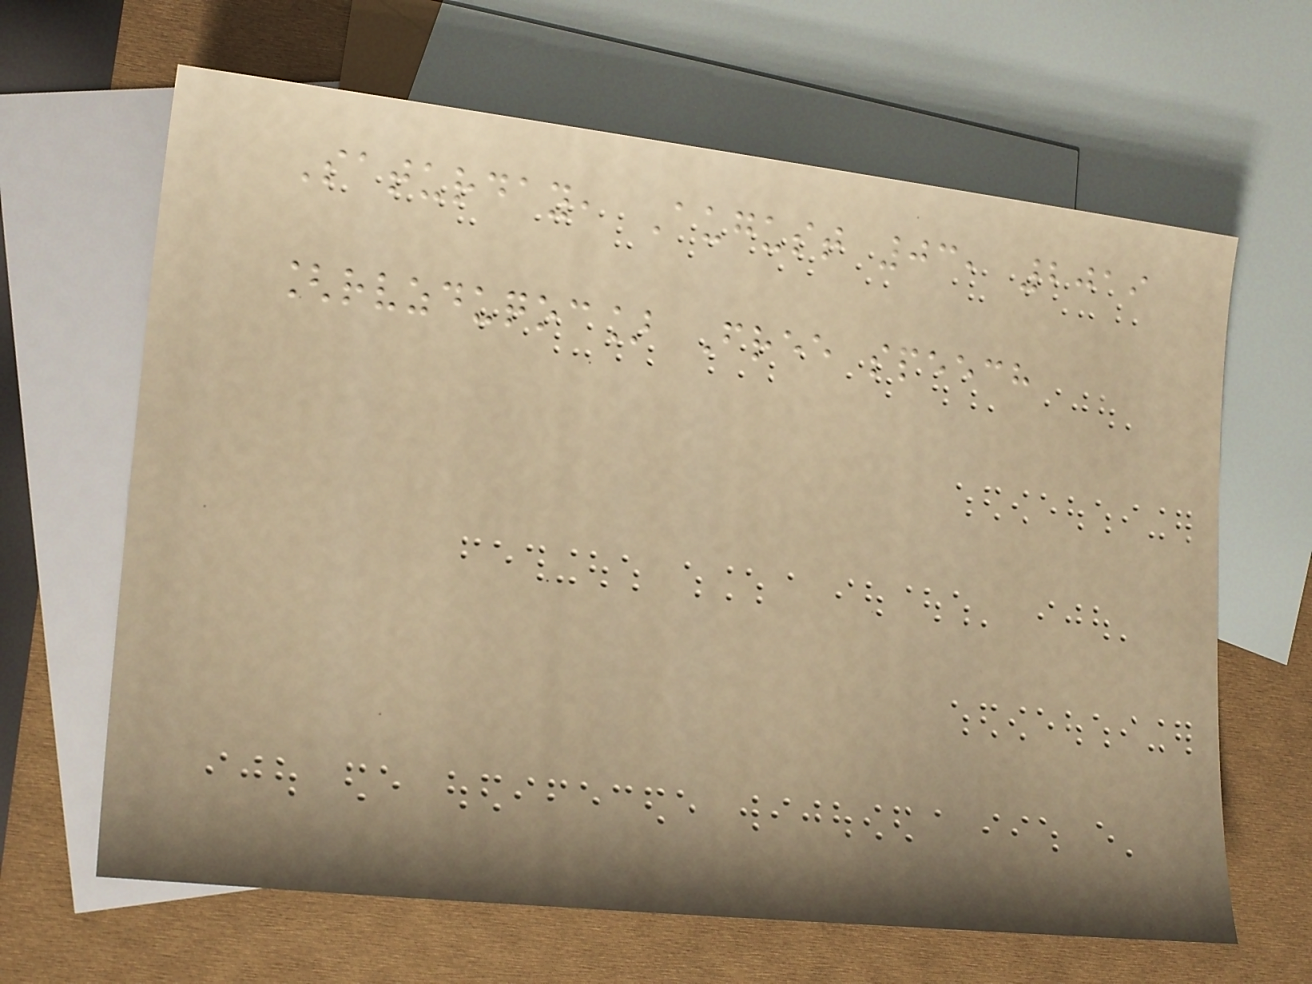Saturday, August 03, 2019
[rvzduqoc] Free speech
